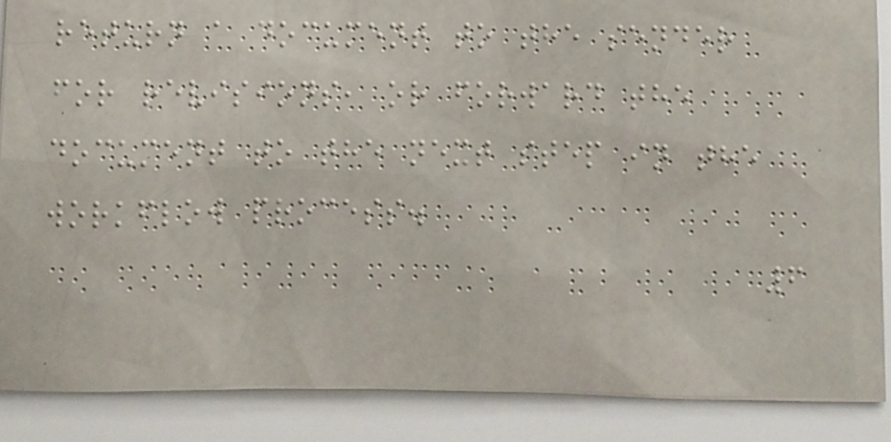return a document to the sender
for revisions, or forward the
document to the next step in the
workflow process.
6
